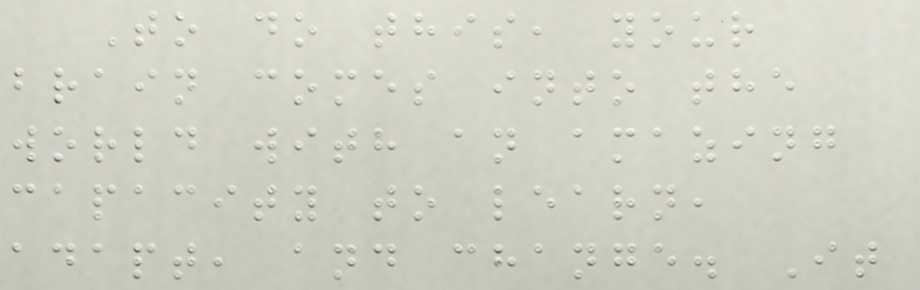To do this, your
brain comes into the
world with an amazing
capacity to learn,
adapt, and change. It
